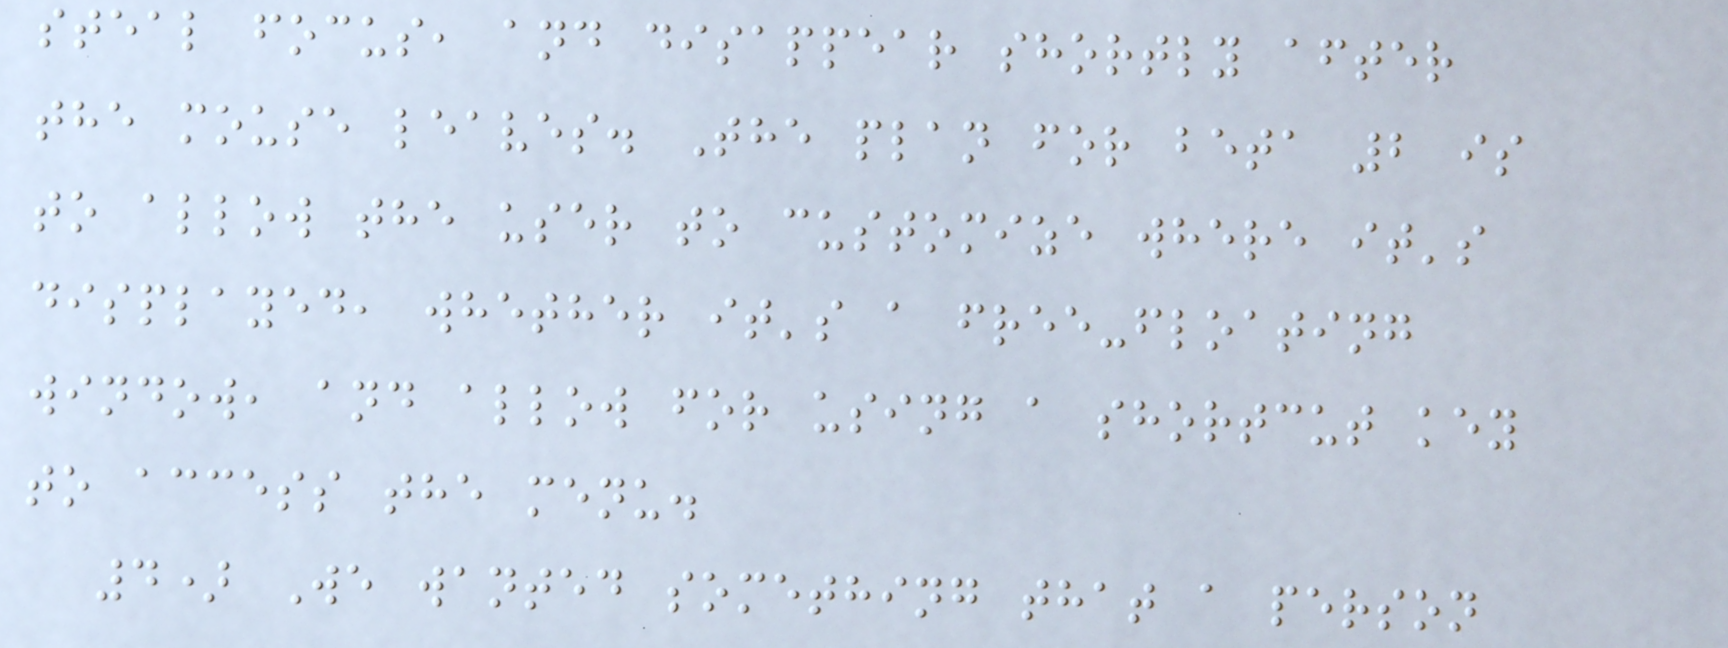steal focus, and disappear shortly after
the mouse leaves. The plan for beta 2 is
to allow the user to customize where it's
displayed, whether it's a free-floating
window, and allow for using a shortcut key
to access the menu.
4) We wanted something that a person
